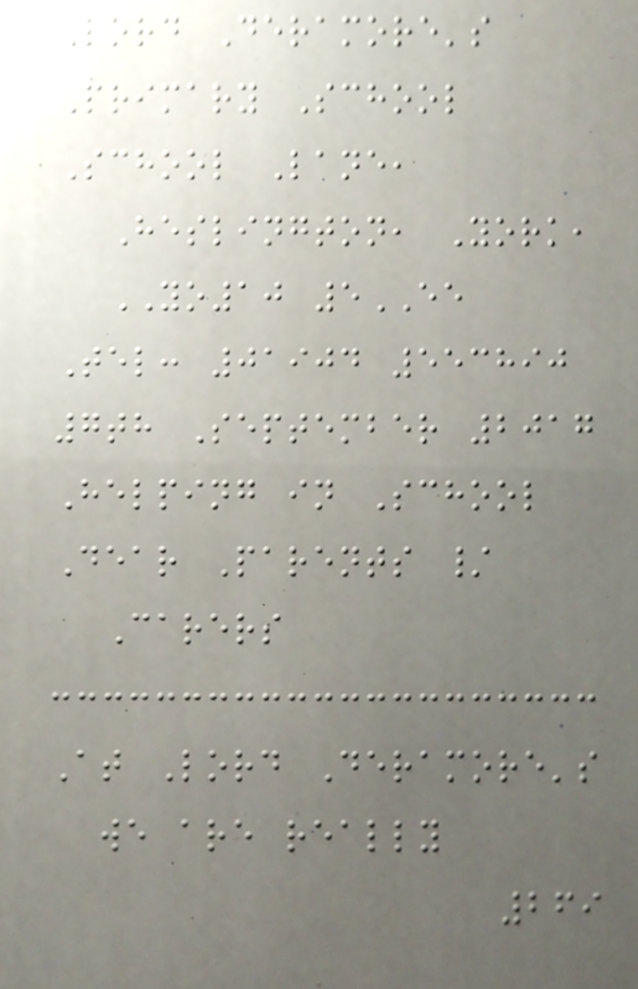Lord Deramore's
Primary School
School Lane,
Heslington, York,
YO10 5EE
Tel: 01904 553890
7th September 2017
Helping in School
Dear Parents /
Carers
At Lord Deramore's
we are really
269
